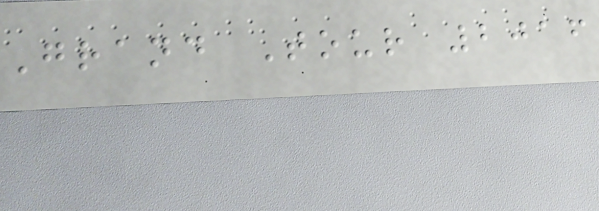Grand Tour 2016
